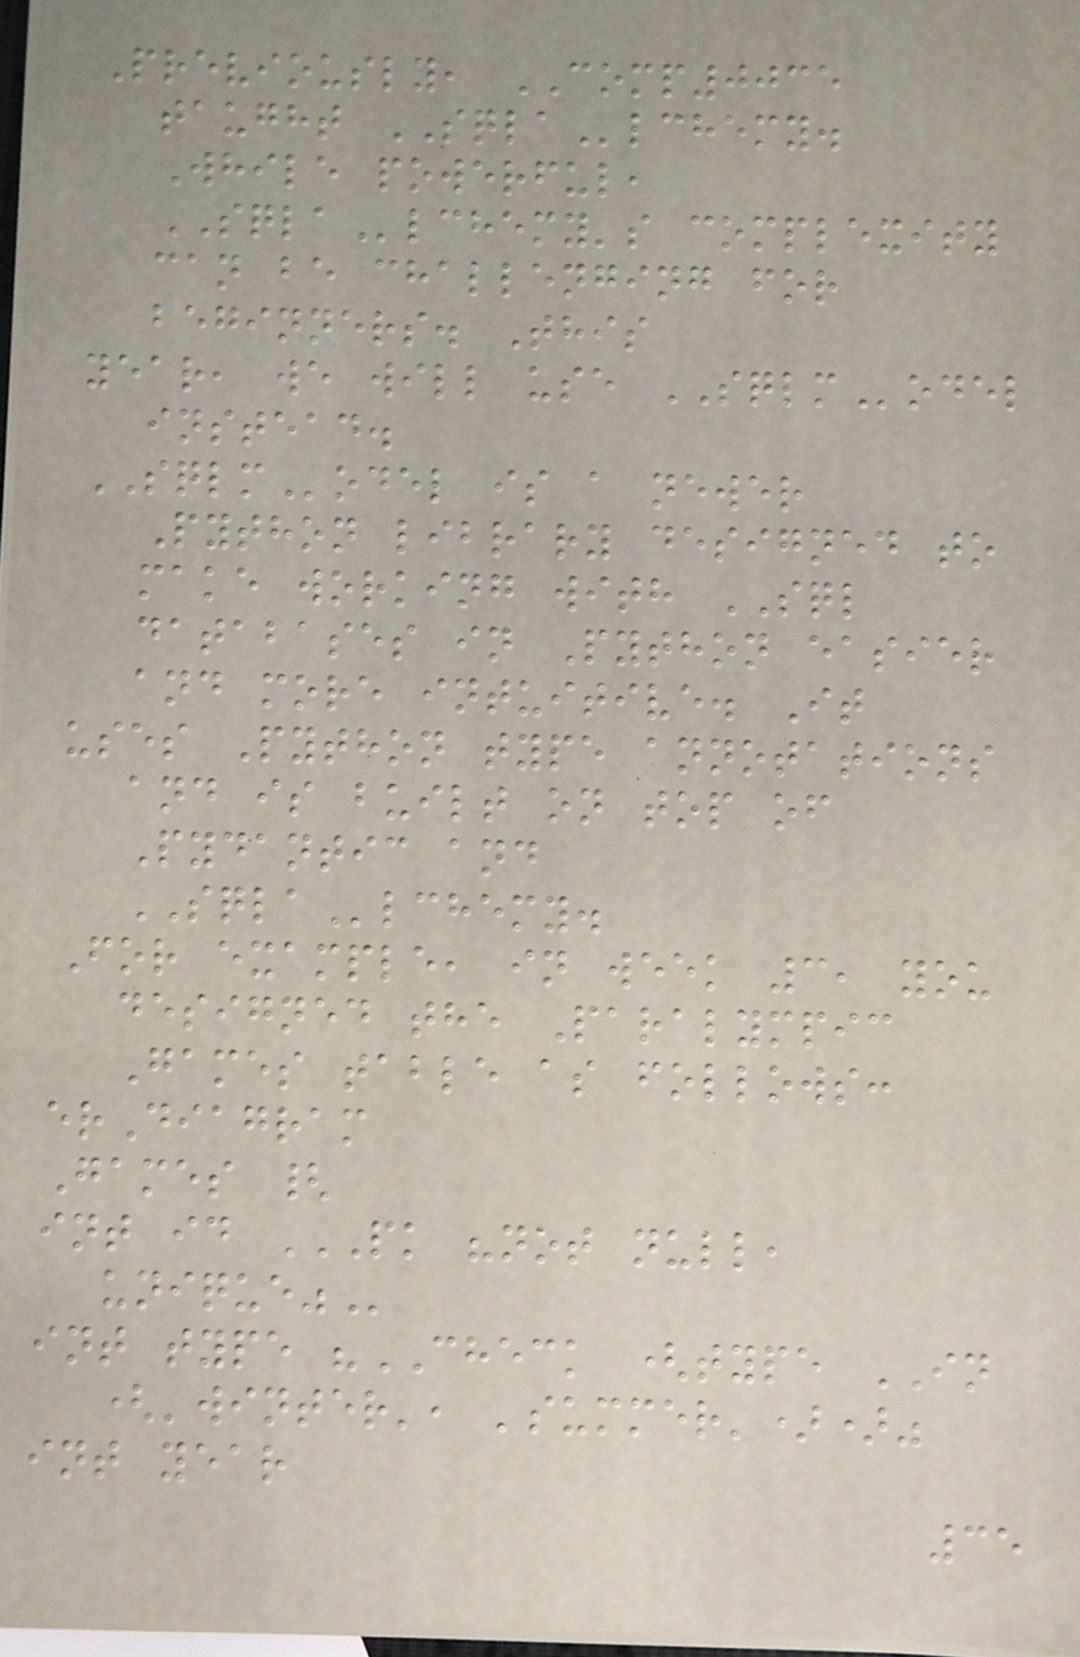Previously, COMP0035
taught SQLAlchemy.
While powerful,
SQLAlchemy's complexity
can be challenging for
beginners. This
year, we will use SQLModel
instead.
SQLModel is a newer
Python library designed to
make working with SQL
databases in Python easier
and more intuitive. It
uses Python type annotations
and is built on top of
Pydantic and
SQLAlchemy.
For example, in week 3, you
designed the Paralympic
Games table as follows:
erDiagram
Games {
int id PK "NOT NULL,
UNIQUE"
int type "CHECK (type IN
('winter', 'summer'))"
int year
35
